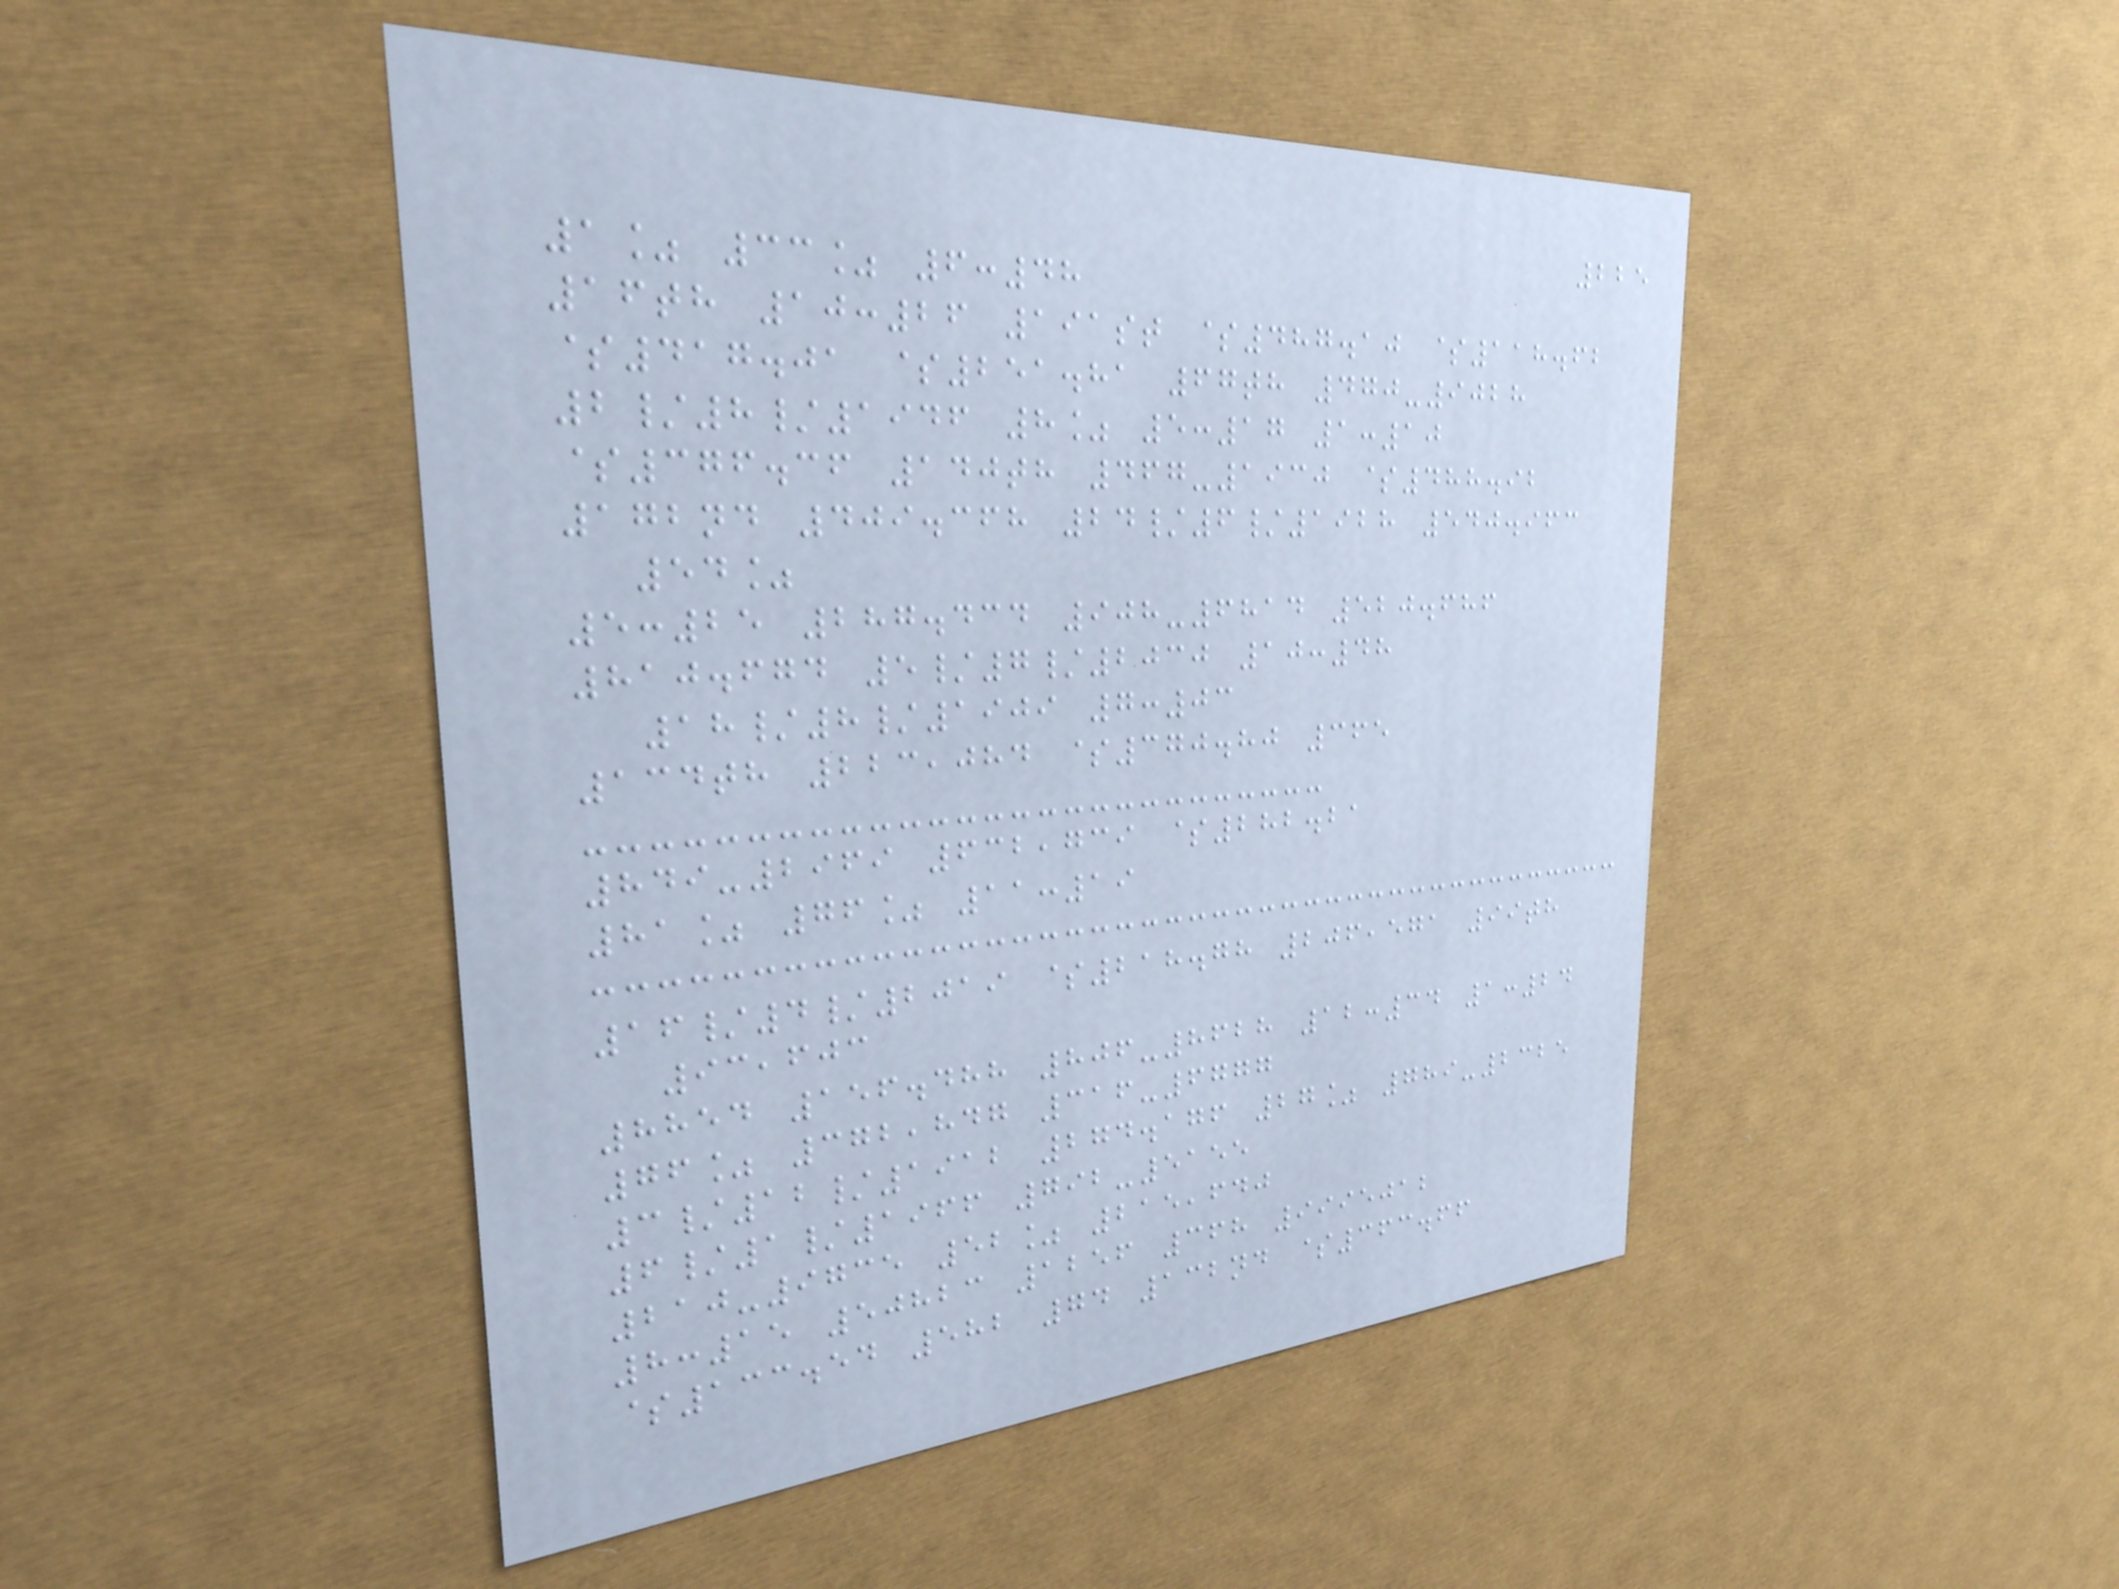225
1% 33% 6:48
16th 10:26 191st $487.10 $118.62
$417.01 $251.81 67th 470-9028
2/8/1946 8% 5:17 1:10
$376.36 140th 467-1930 $488.92
172nd 409.368 24/6/1928 540.963
54%
5:25 287.434 908-6814 520.686
810.674 5/7/2030 10:48
18/8/1909 7:03
134th 223,084 $370.80 365
849-2969 632,739 $282.21
81% 76% 11:19
16/4/2019 $218.78 206,571 99th
93,603
8854 156.488 806-8628 12:34 1:24
76% 372,847 316-6777
3/12/1912 274.176 27% 789-2325
6/1/1966 792-5155
210-9735 52% 215,640
8:15 50823 1256 368 9995012
$133.54 582 74 132nd $363.66
